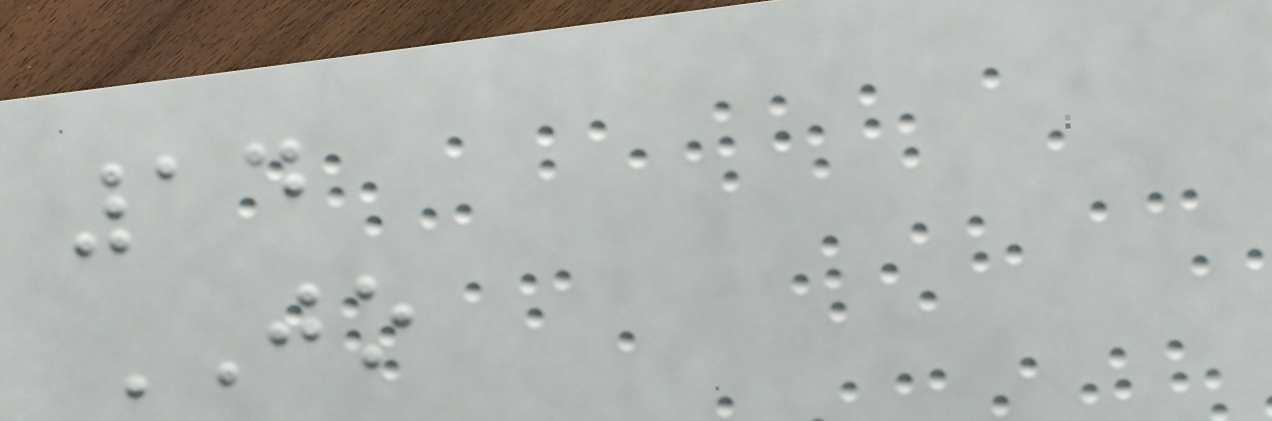14
JO
